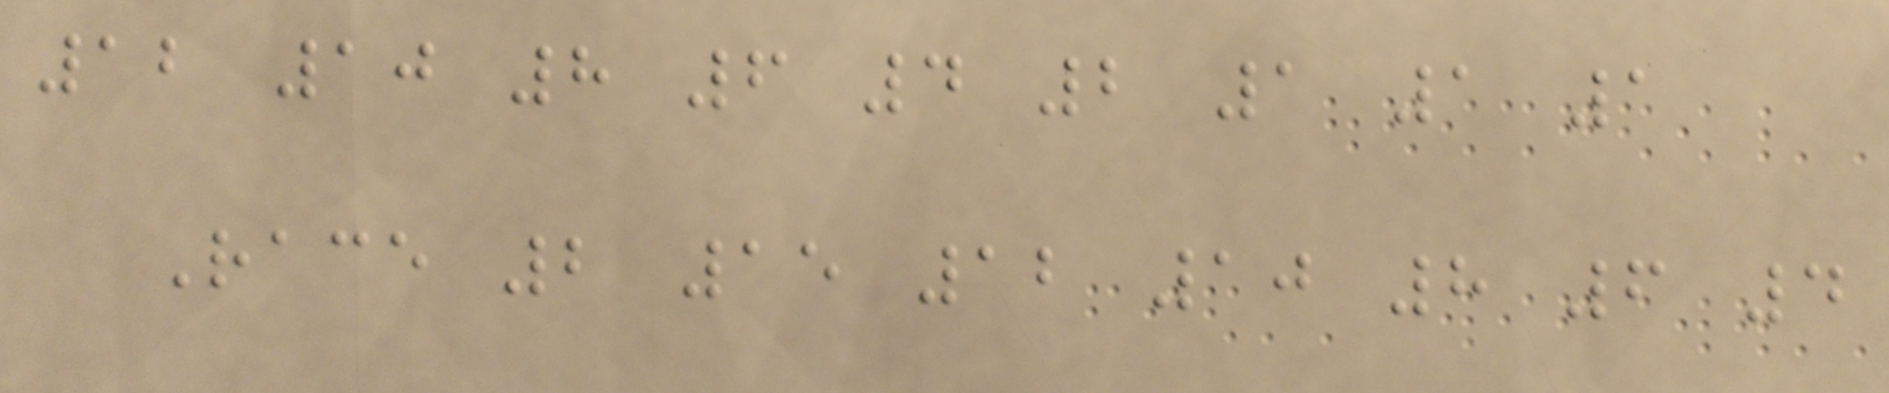12 10 8 6 4 2 1 1 1
Race 2 15 12 10 8 6 4
